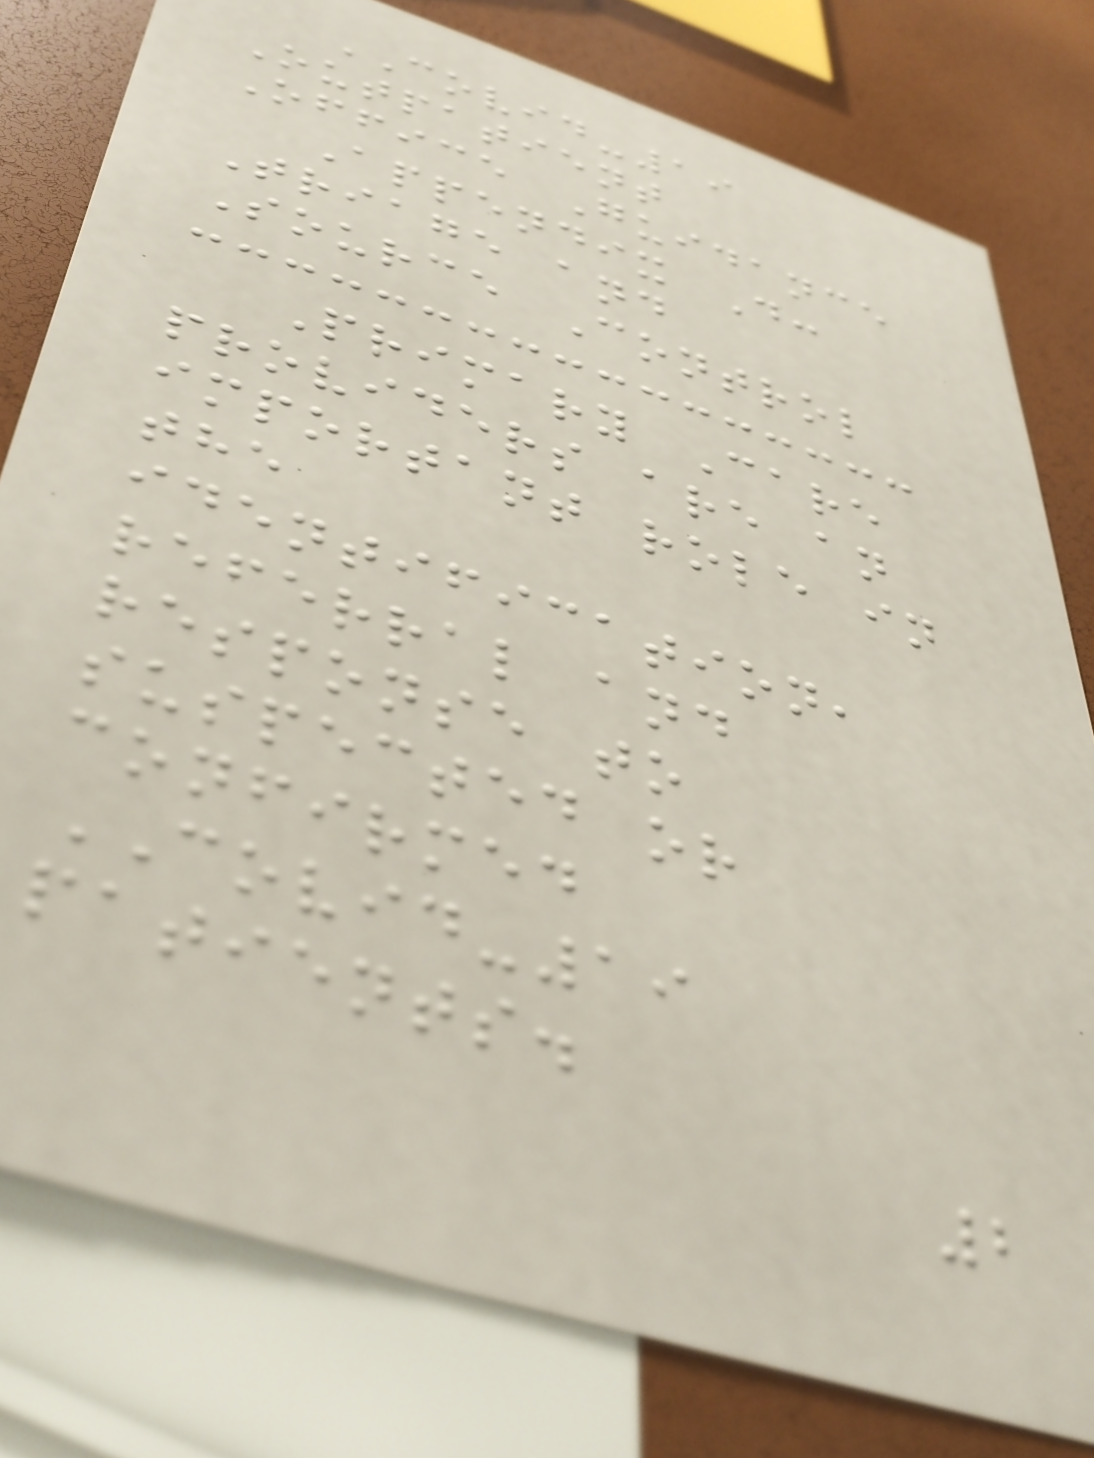COVID-19
Outpatient
Office Guidance
Appendix D:
Triage and
Source Control
Primary Care
providers are an
important role in
the
identification,
referral and
response to
suspected or
confirmed
COVID-19
patients.
2
